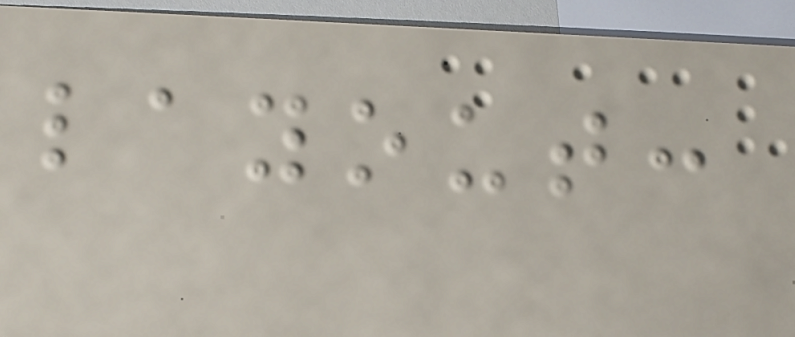layout:
